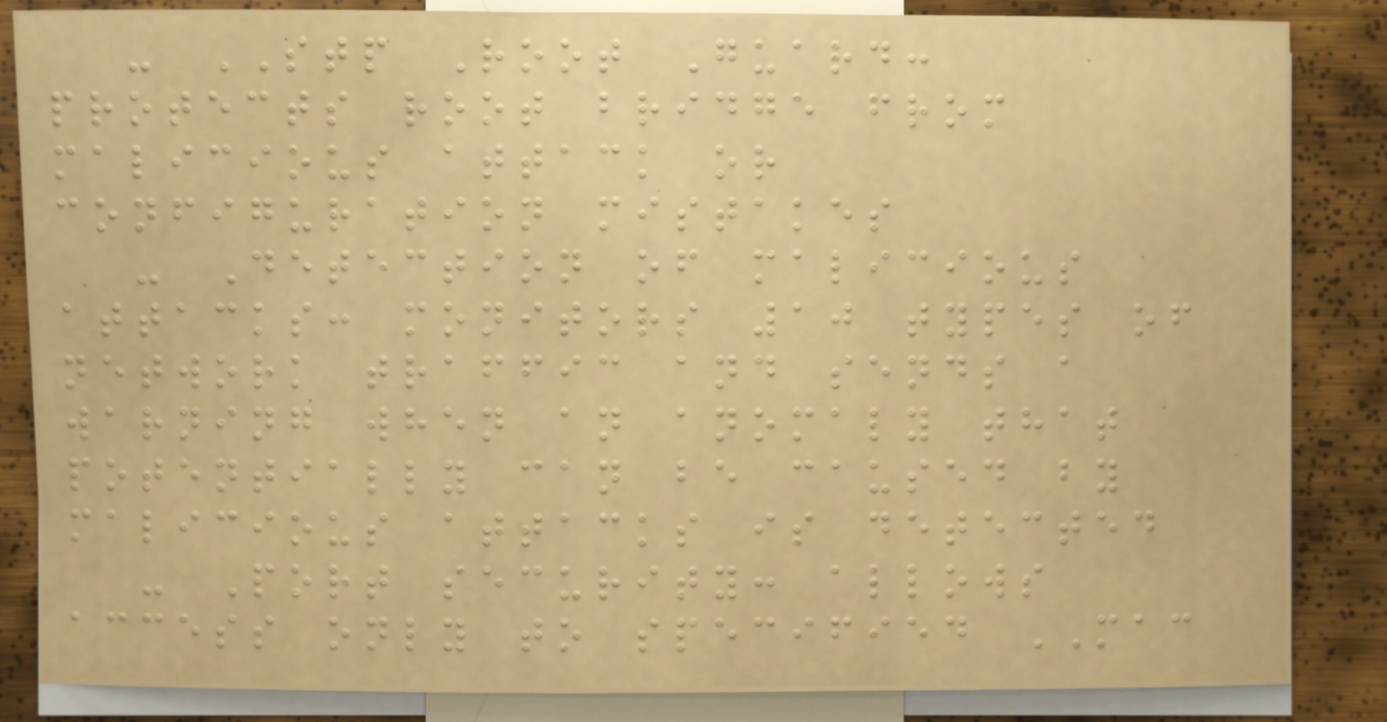- STP Root Guard:
protects root bridge from
malicious attack or
configuration mistakes
- Detection of malicious
attacks: monitors 10 types of
network traffic and sends a
warning when an anomaly that
potentially can be caused by
malicious attacks is detected
- Port security: allows
access only to specified MAC
